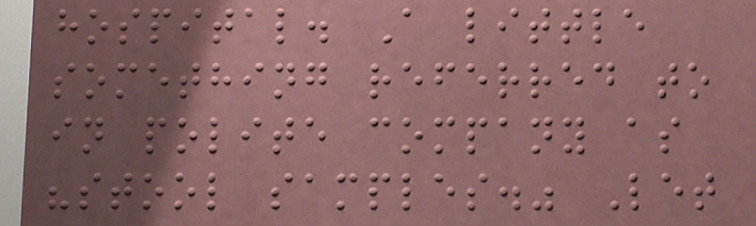hospital. A little
something referred to
in polite company as
"stool samples." Let
